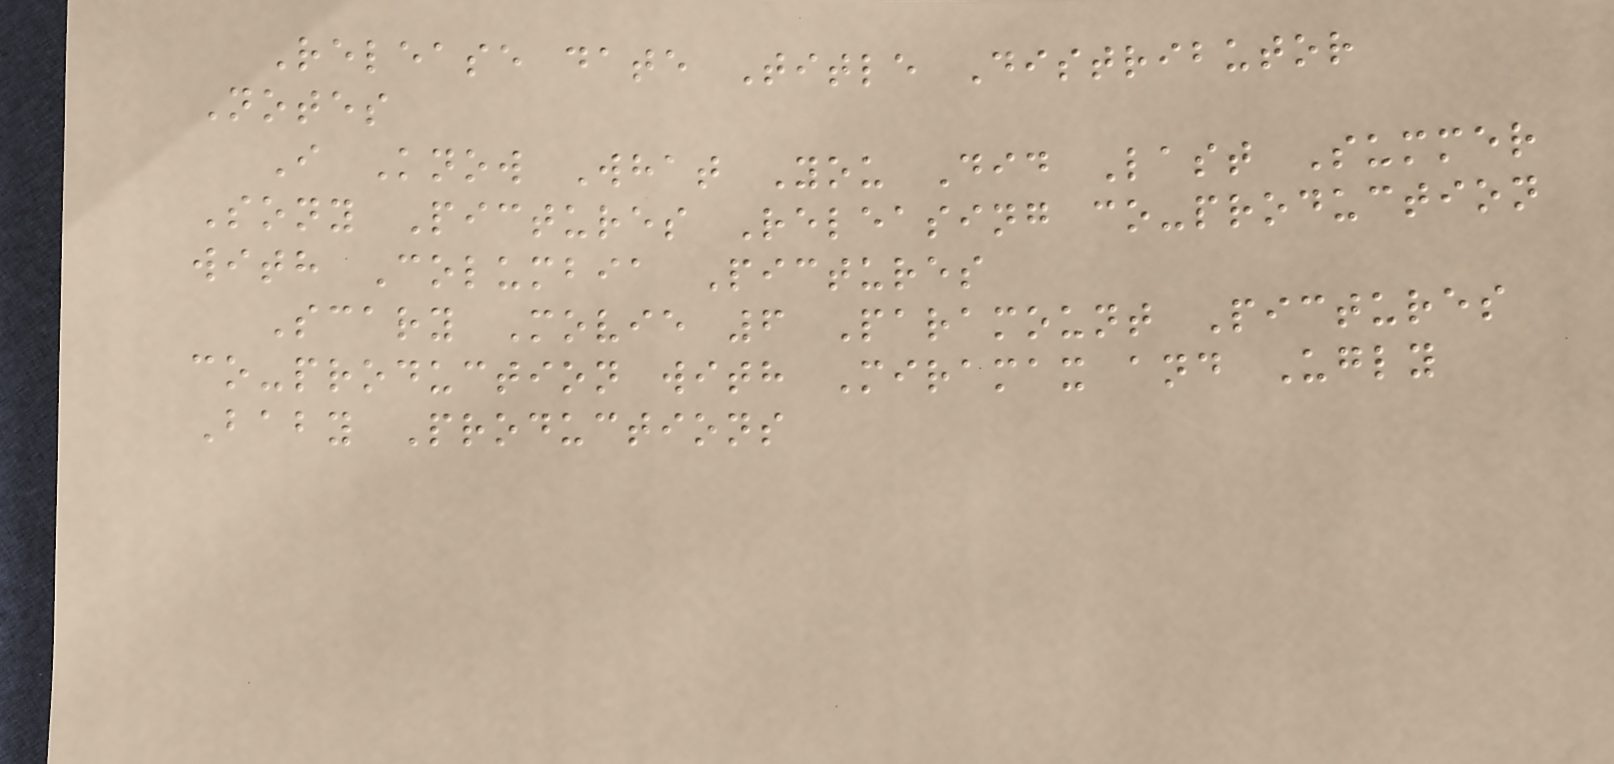Release date Title Distributor
Notes
I Know What You Did Last Summer
Sony Pictures Releasing co-production
with Columbia Pictures
Scary Movie 6 Paramount Pictures
co-production with Miramax and Ugly
Baby Productions
